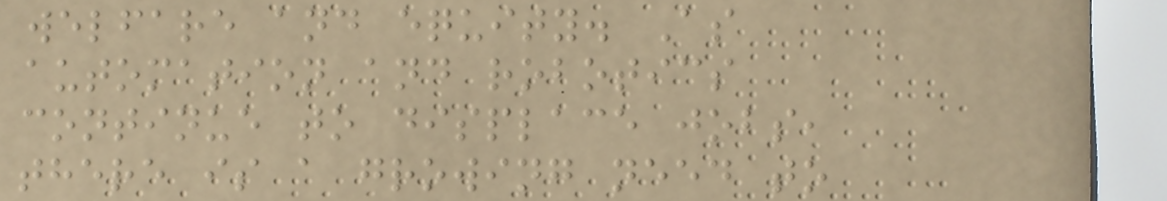welfare and equity. As
automation and robotics
continue to displace jobs,
there is a growing need to
